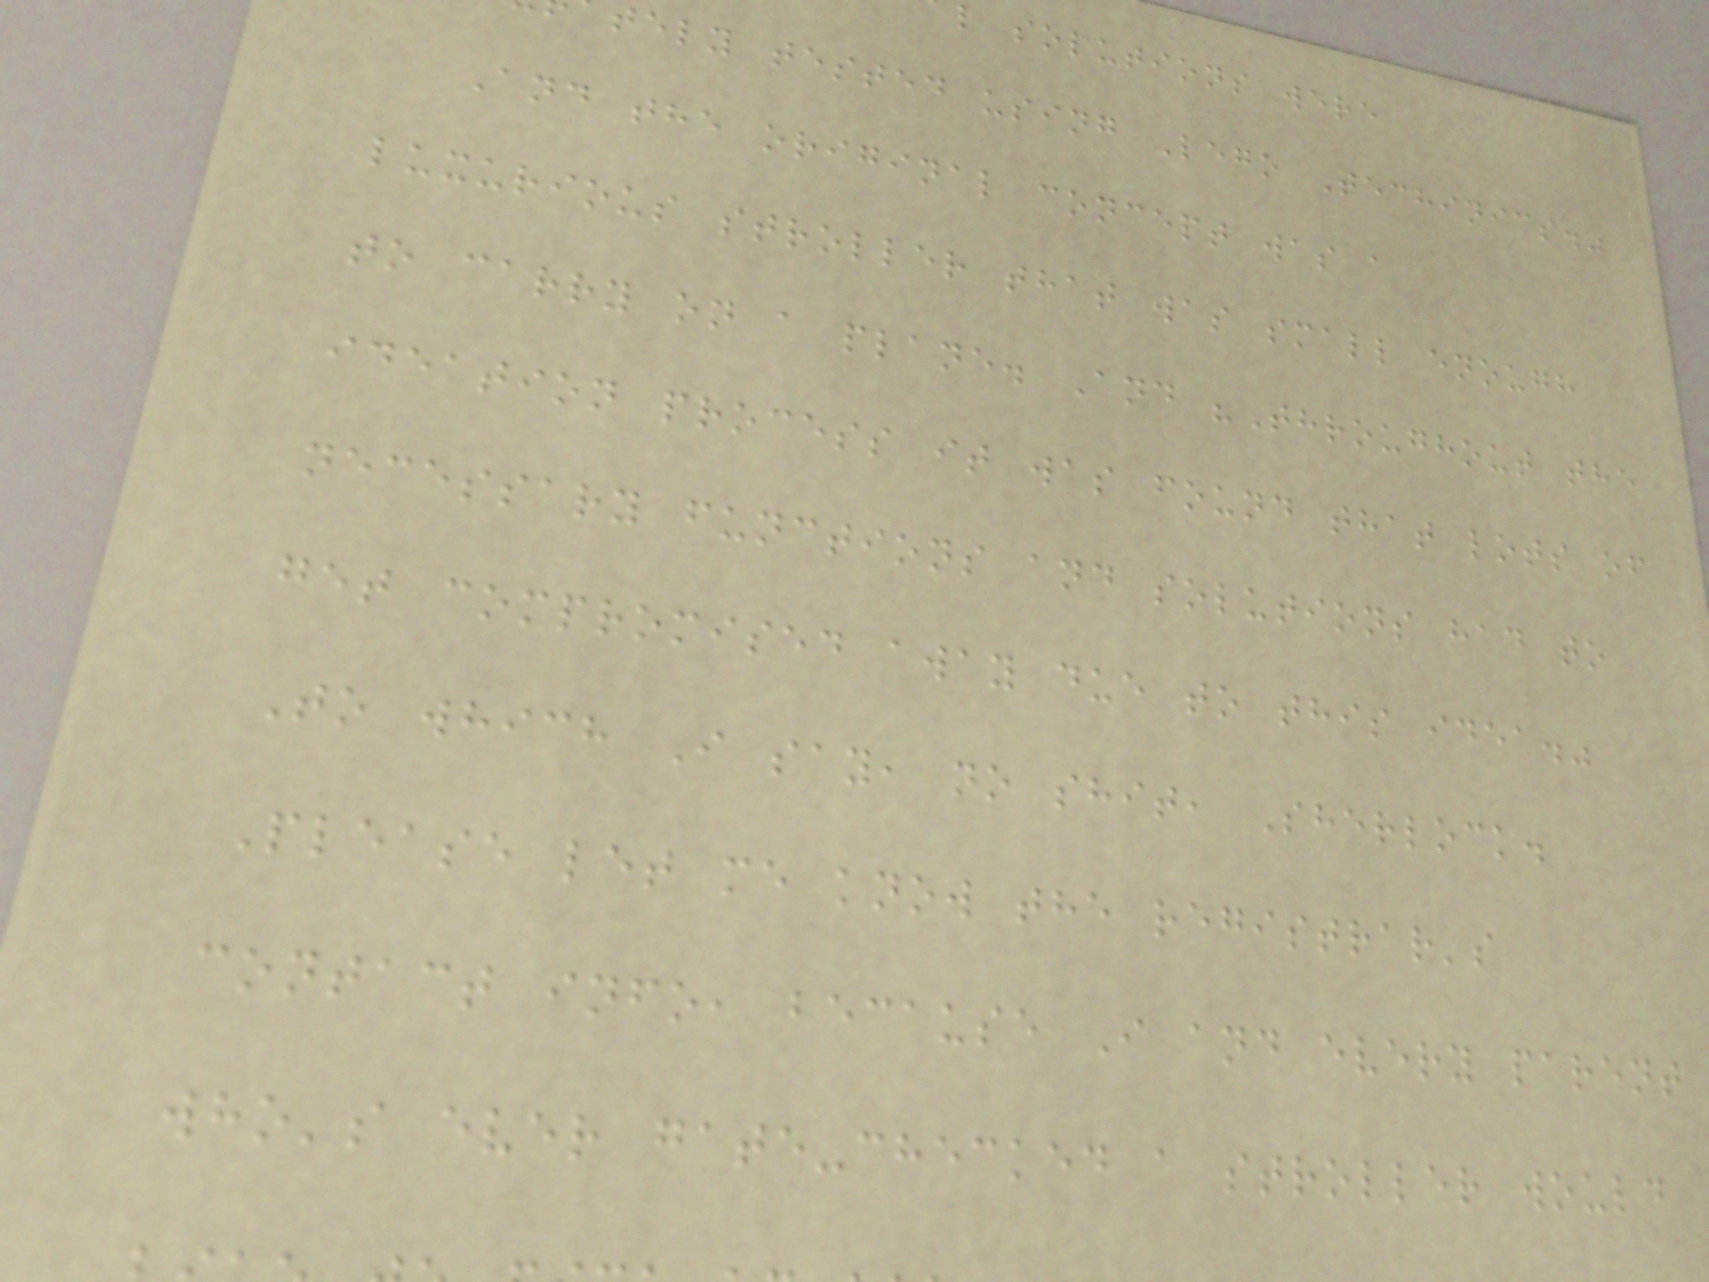l solutions were
tely tested using Lego Techinics."
And the original concept was a
luxurious stroller that was small enough
to carry on a plane. And "Throughout the
ideation process it was found that lots of
necessary functions and solutions had to
get compromised away due to this idea."
To which I say, no shit, Sherlock.
Please let me know the registrar's
contact info, because I and every parent
who's ever gate-checked a stroller would
